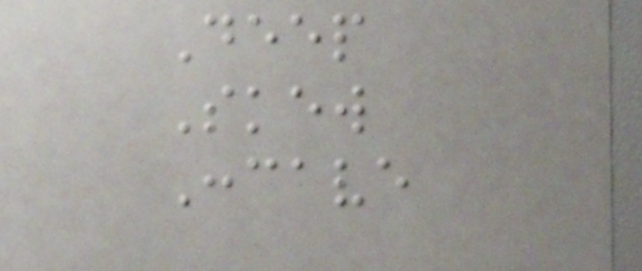Deep
Skew
Concave
